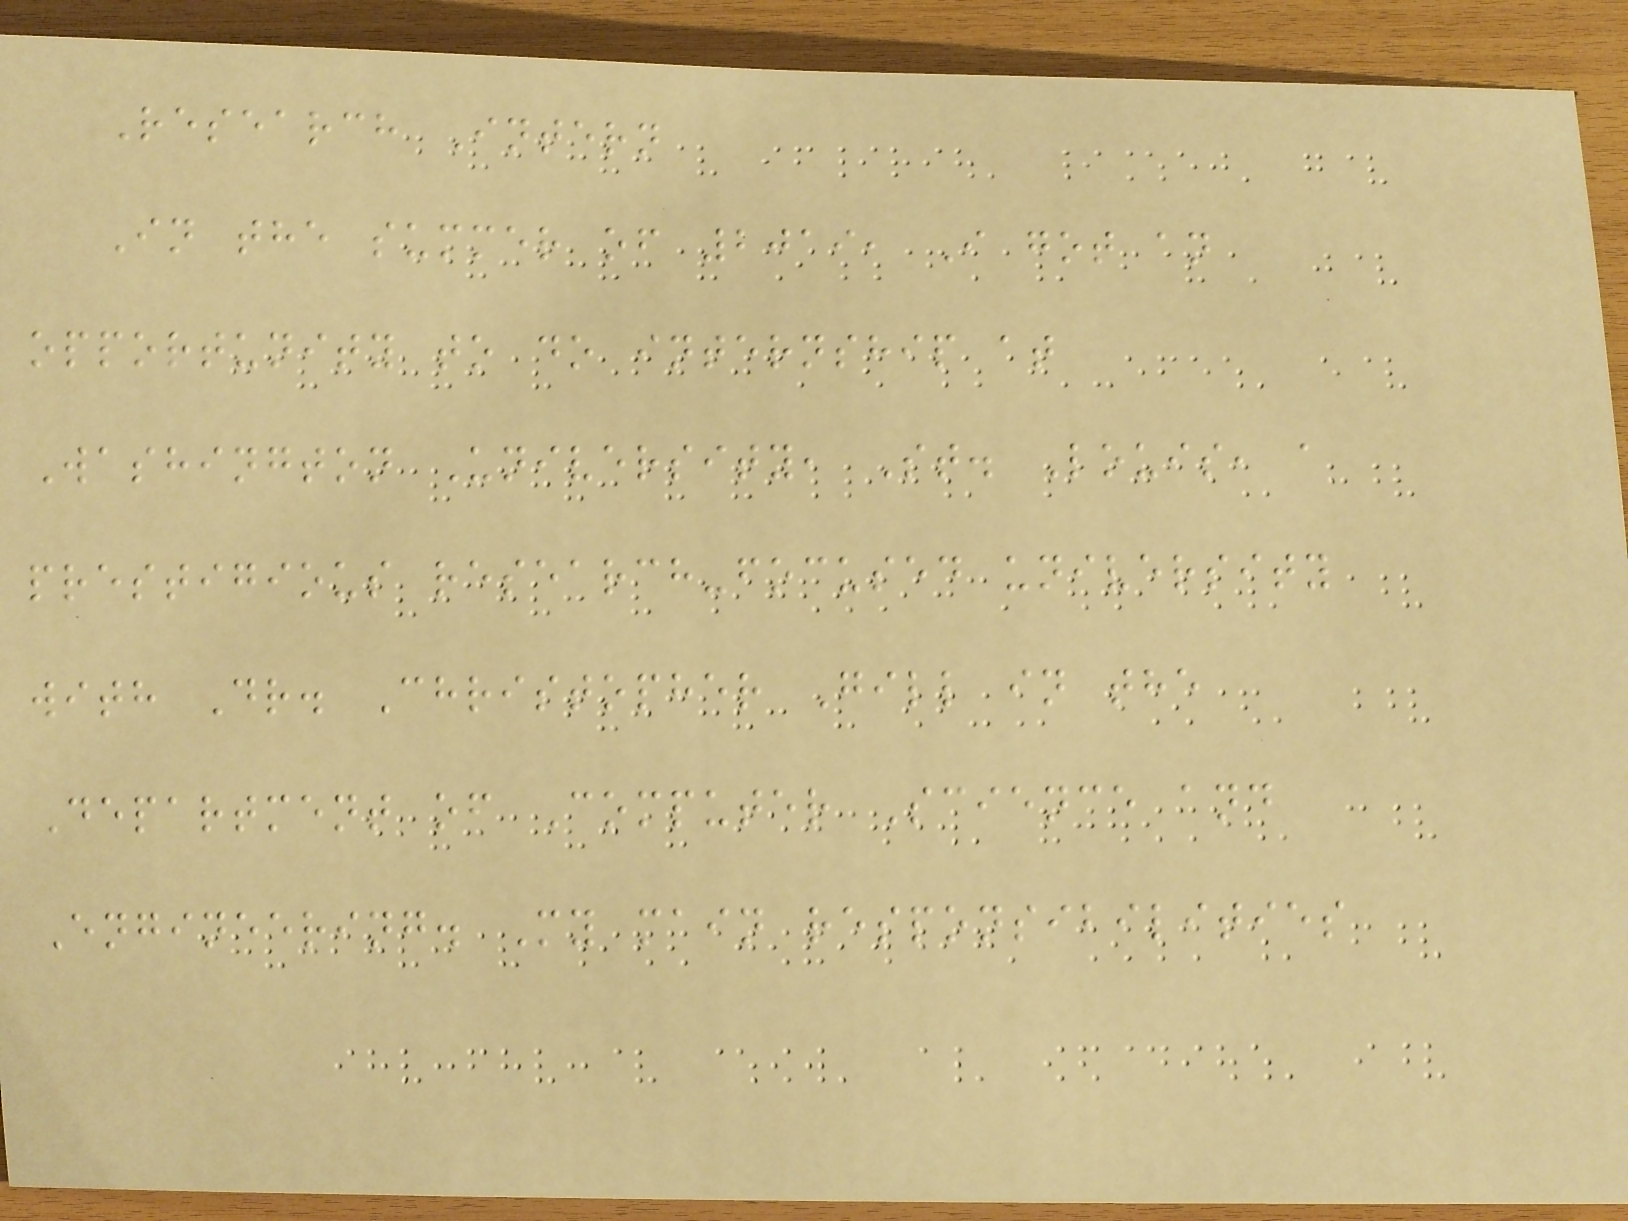Research Intern
In the summer of 2019, I got an
opportunity to do internship at
Washington University, St. Louis, a
prestigious research-focused university
with Dr. Christopher Gill in the
Department of Computer Science and
Engineering. My main responsibilities
